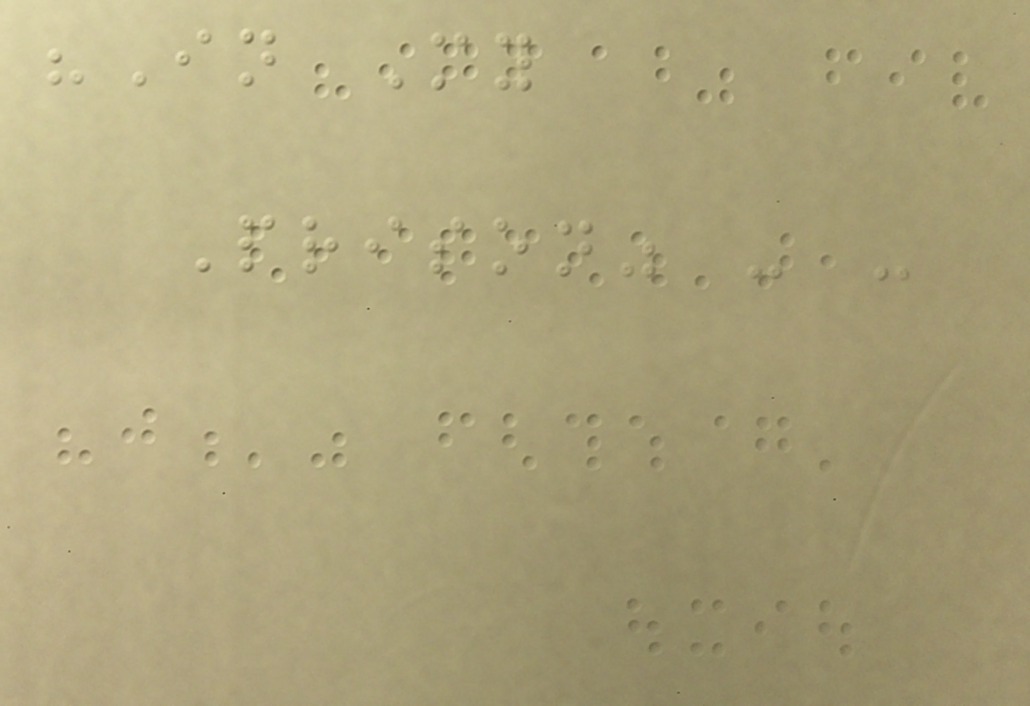"In My
Prison" - -
